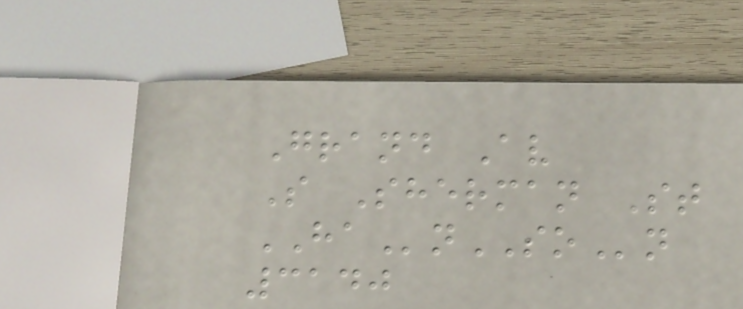Grand Av
S Sherman St
HAnSOn
3140
